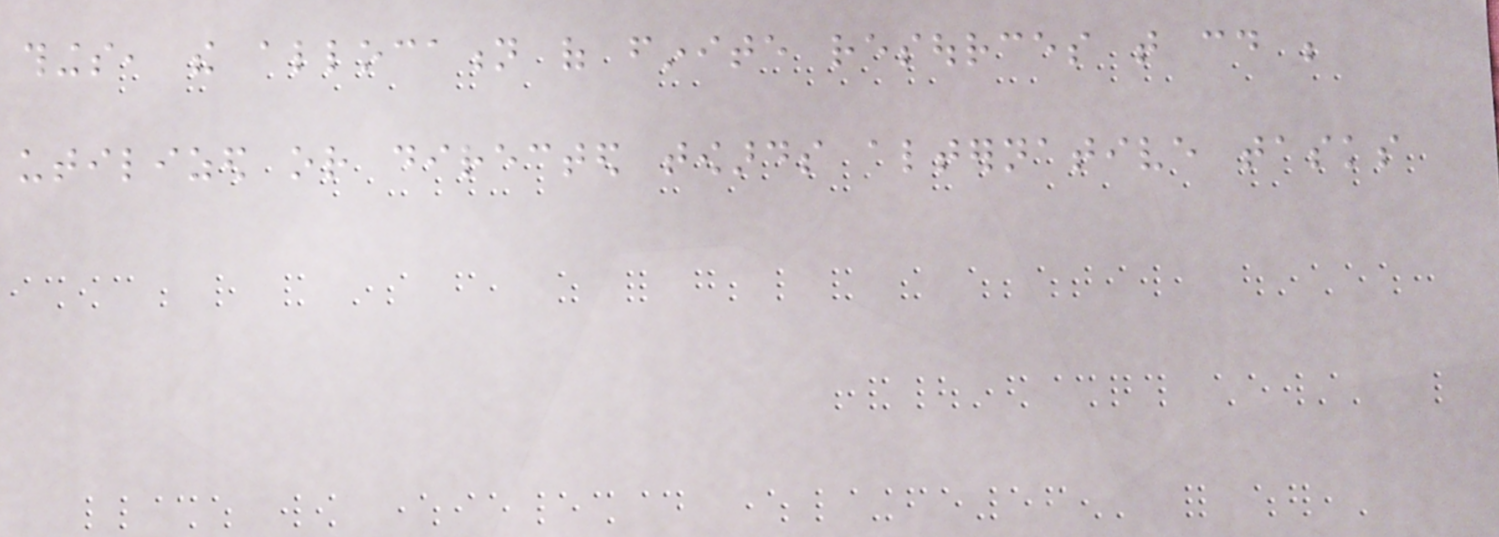things, the allocation of finite resources that could be
utilized or directed towards alternative tasks
